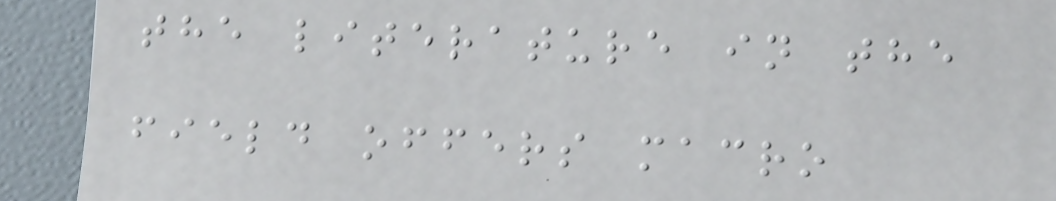the literature in the
field offers macro
